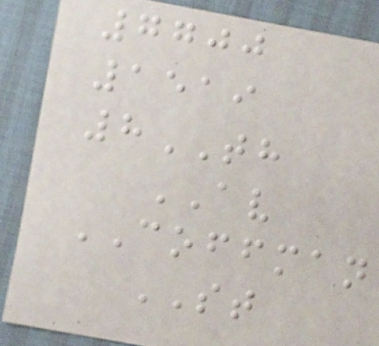7700
1519
8TH
AV
COFFMAN
ST
